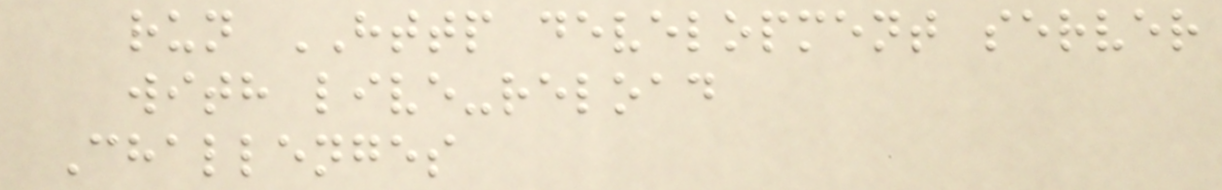run HTTP development server
with live-reload
Challenges
